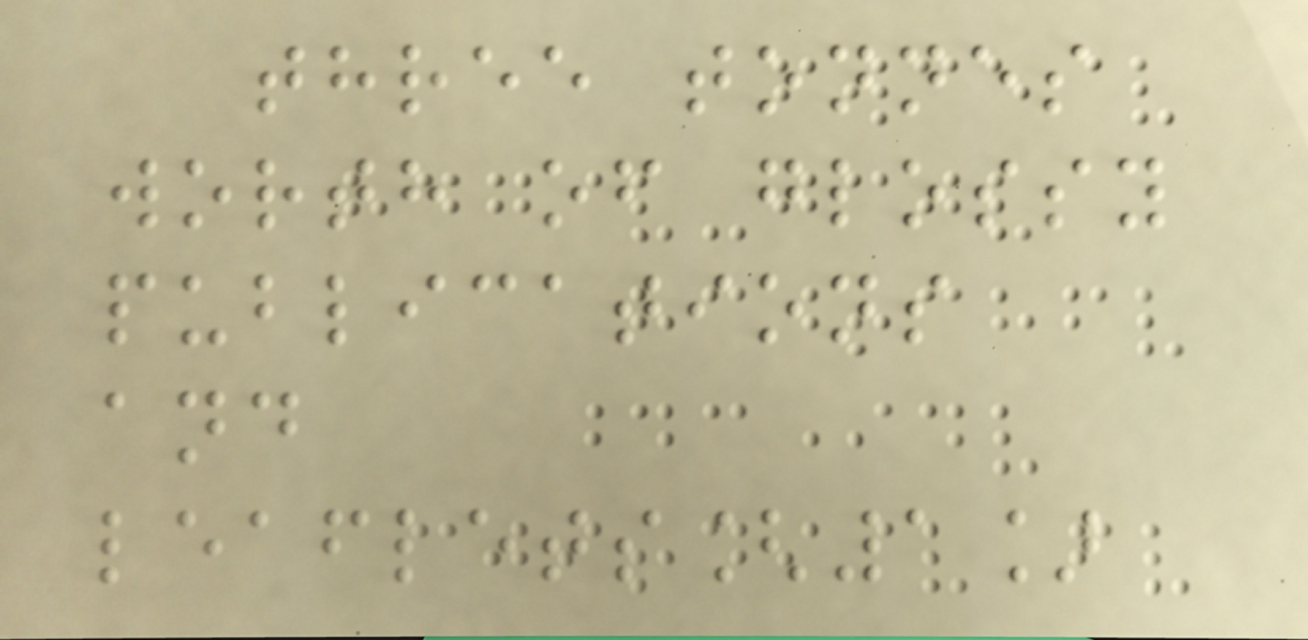three tonnes
worth of glossy
publications
and
leaflets[1]
